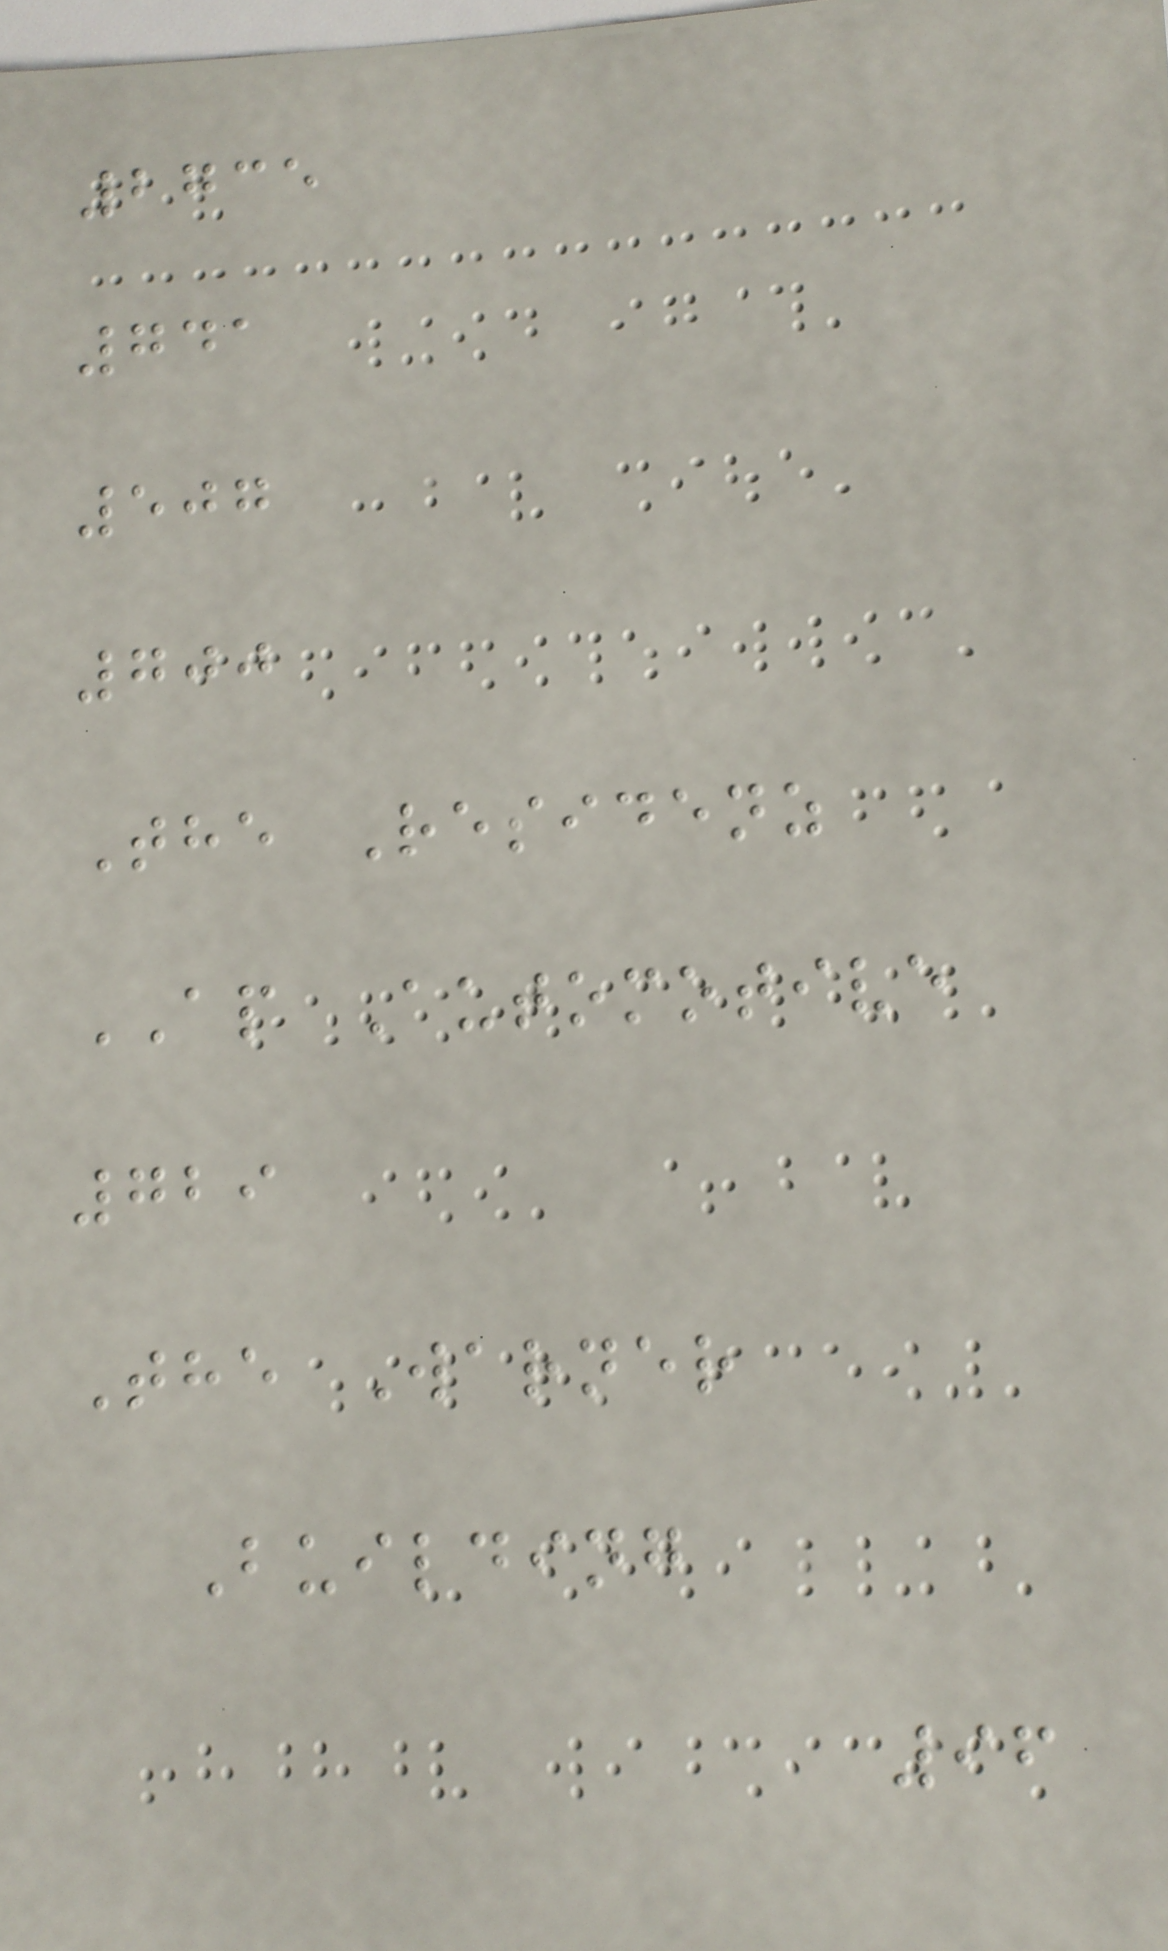2735
741
507
700
The Residenz
AP Automotive
729
The Warner
Building
96
